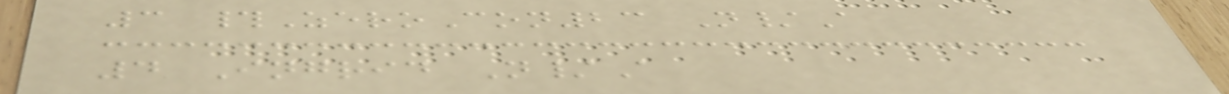3 #ZeroCon23 N/A
4 Ingrid N/A
